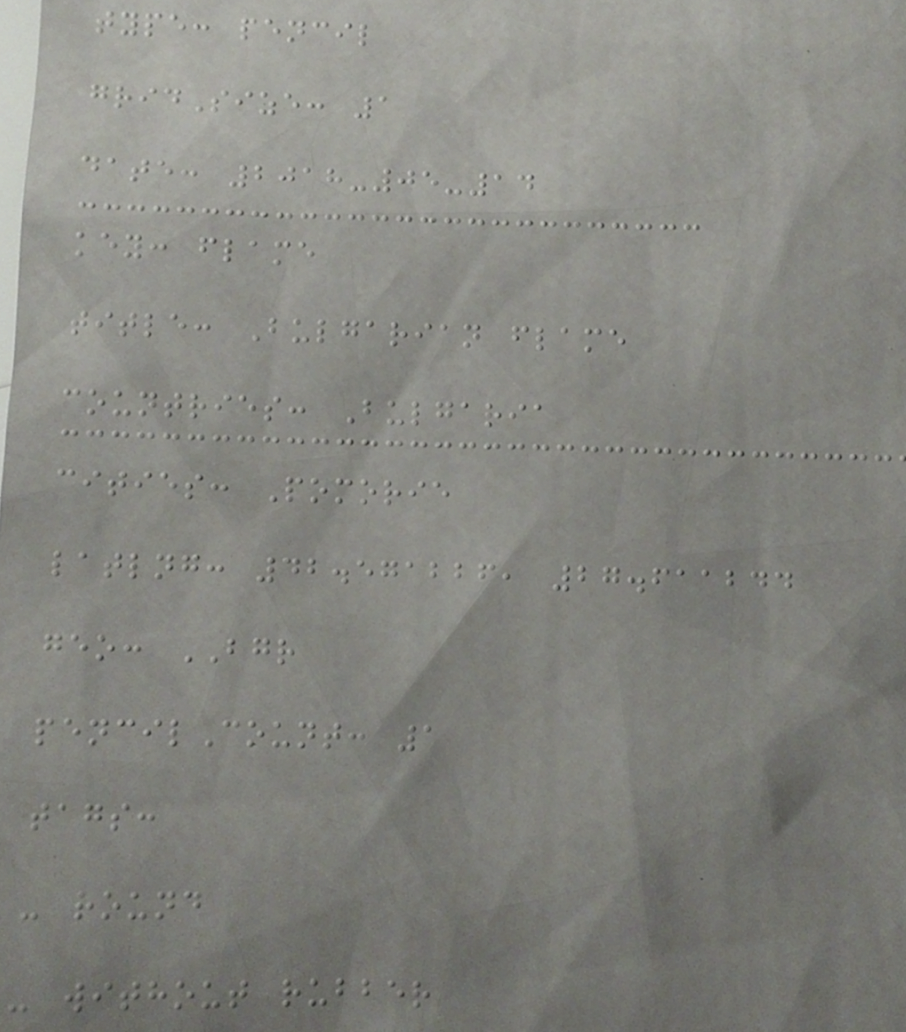type: pencil
gridSize: 1
date: 2018-05-14
key: flame
title: Bulgarian flame
countries: Bulgaria
cities: Pomorie
latlng: 42.571226, 27.611244
geo: BGR
pencilCount: 1
tags:
- round
- without rubber
